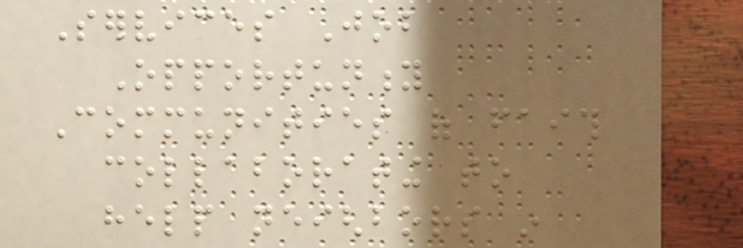Services Job
Opportunity
Communities of faith
collaborating to
help neighbors in
